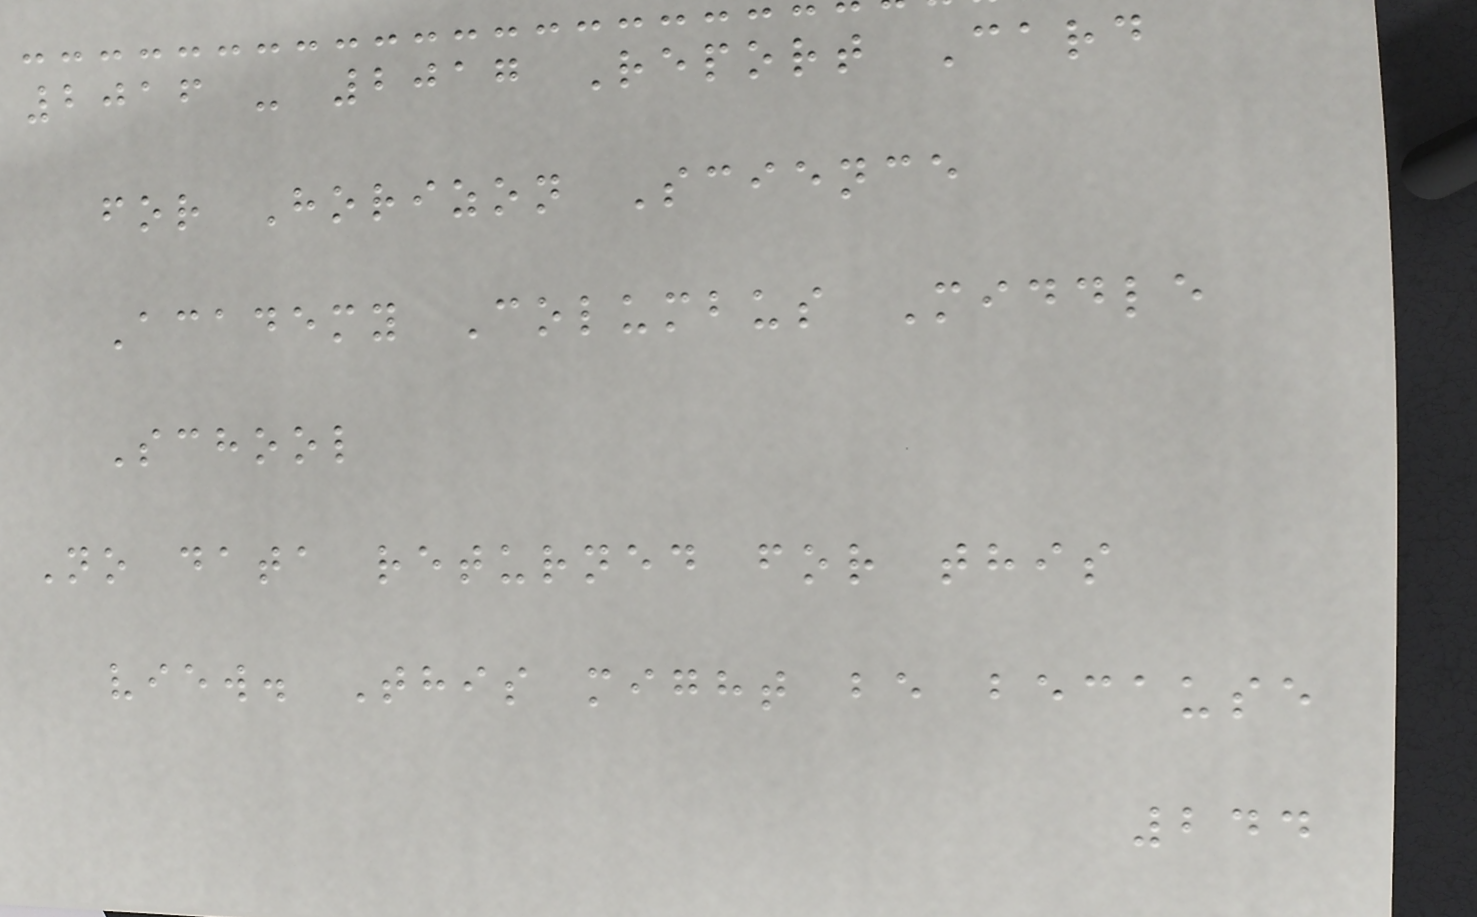2016 - 2017 Report Card
for Horizon Science
Academy Columbus Middle
School
No data returned for this
view. This might be because
244
